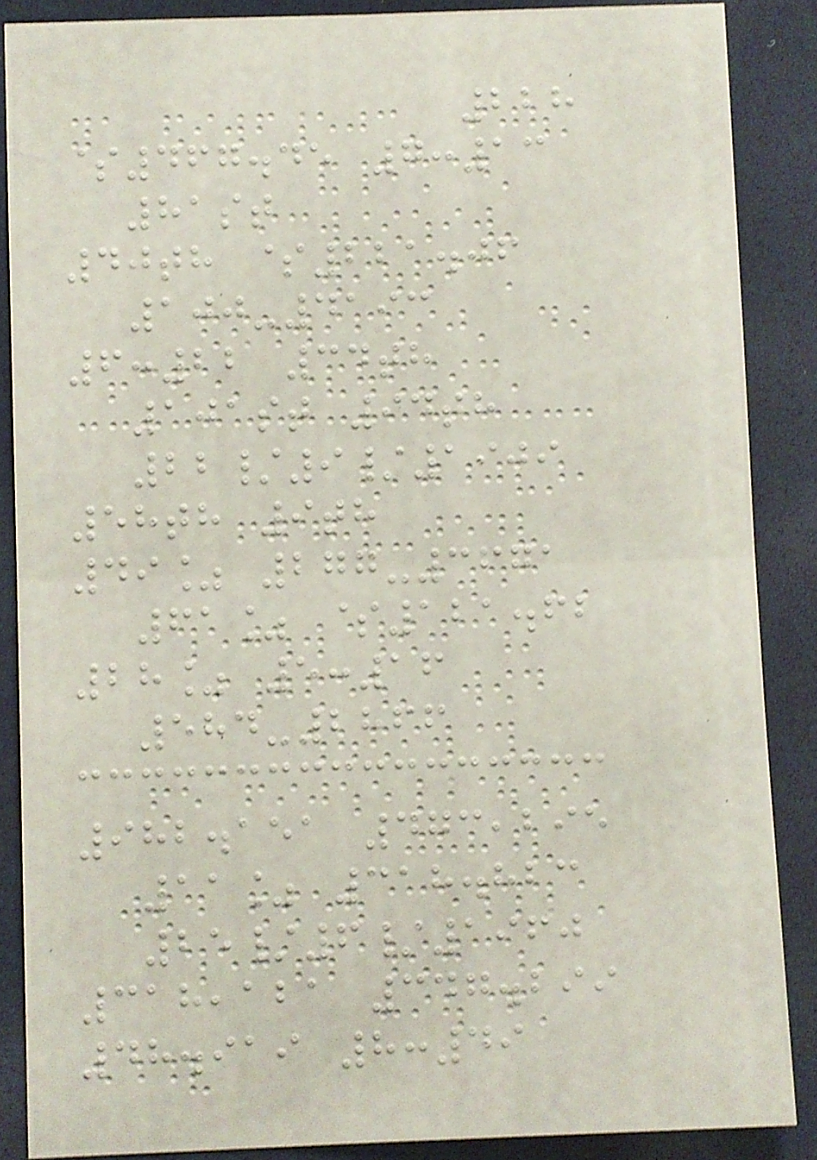228
$467.45 7:13
81st
40th $221.06
100-4193
6:22 34th
101st 94th
22/9/1909
58th 9th
49% 277-3671
61% $121.62
28% 5:16
584-2866
982.151 473,295
11% 318.823
25/6/1960
318,121 347.299
48.919 8:49
